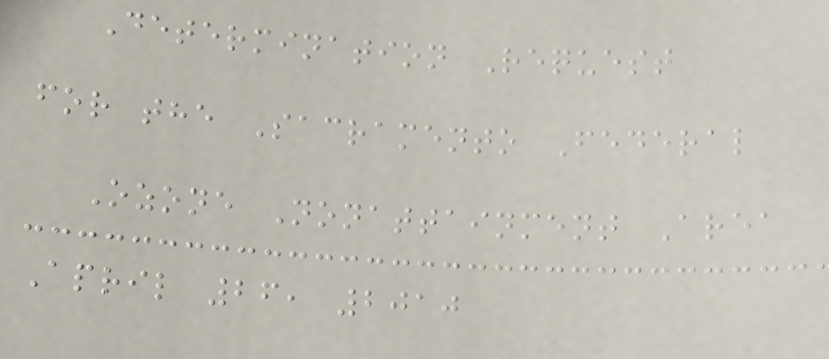Determination Request
for the Sacramento Federal
Ozone Nonattainment Area
April 26, 2010
